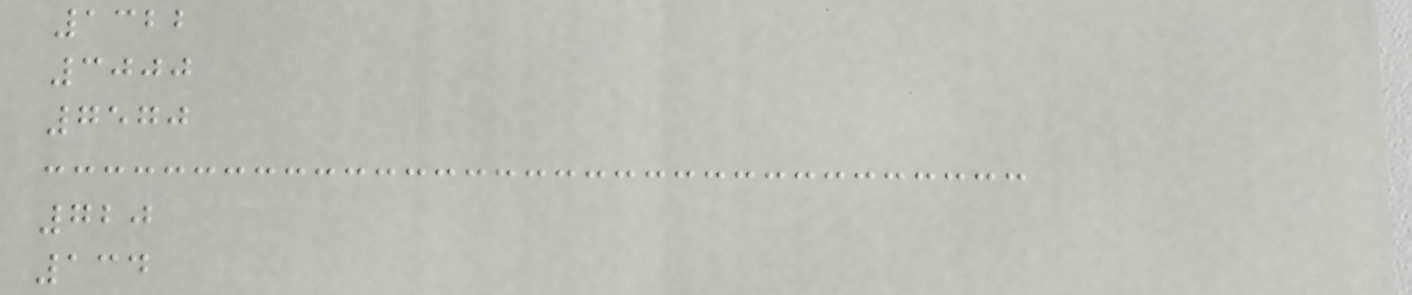1322
3000
7570
720
134
